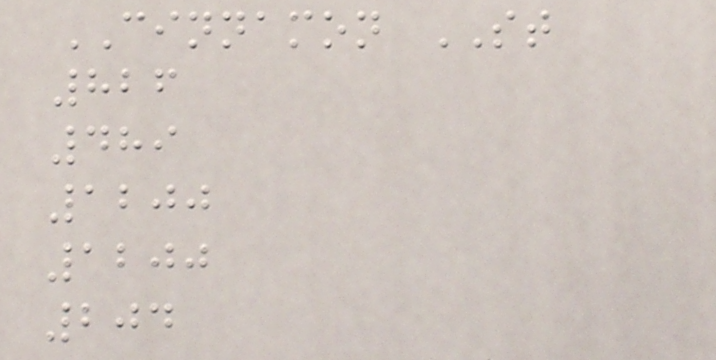CINNAMON ST
826
489
1200
1200
204
